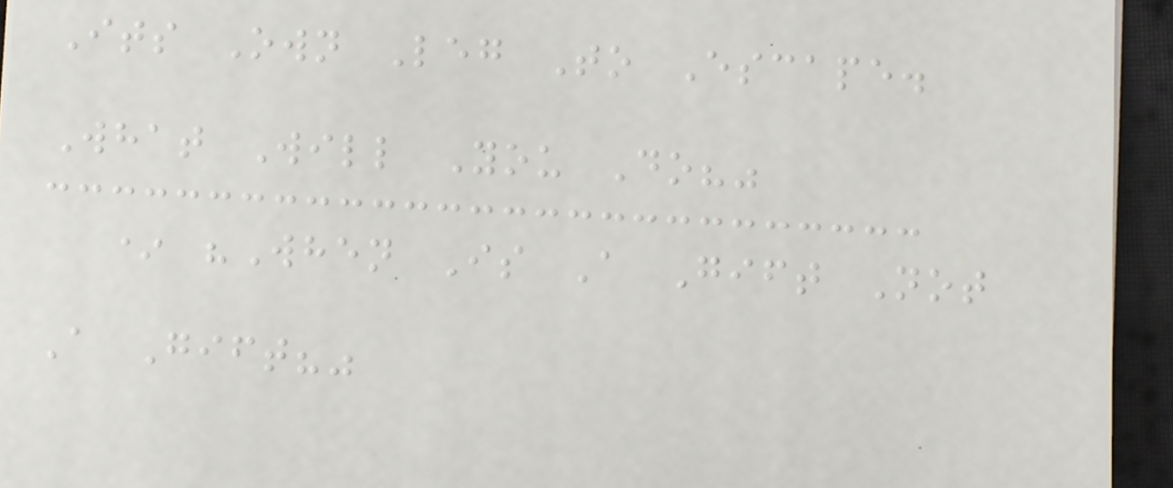Its Own Leg To Escape.
What Will You Do?"
* "When Is A Gift Not
A Gift?"
